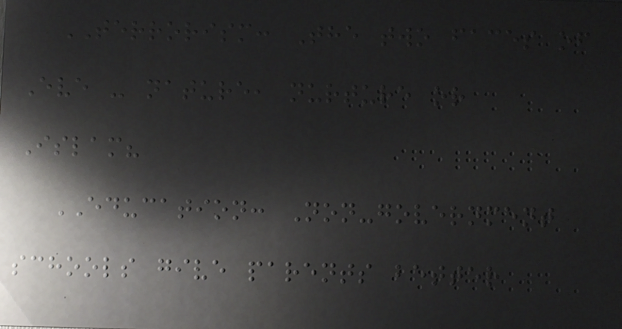TERRORISM: The two faces of
Eve - nature, nurture or
Islam?
EDUCATION: Non-government
schools give parents better
